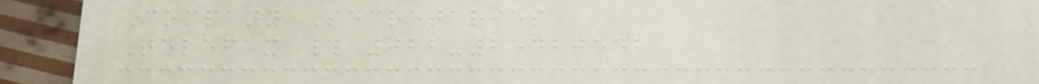Company Secretaries
Telefax # 022-25420542
